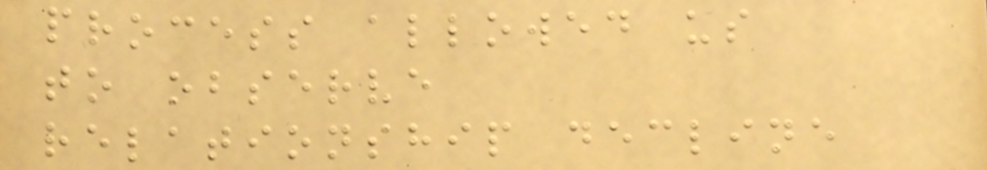process allowed us
to observe
relationship decline
